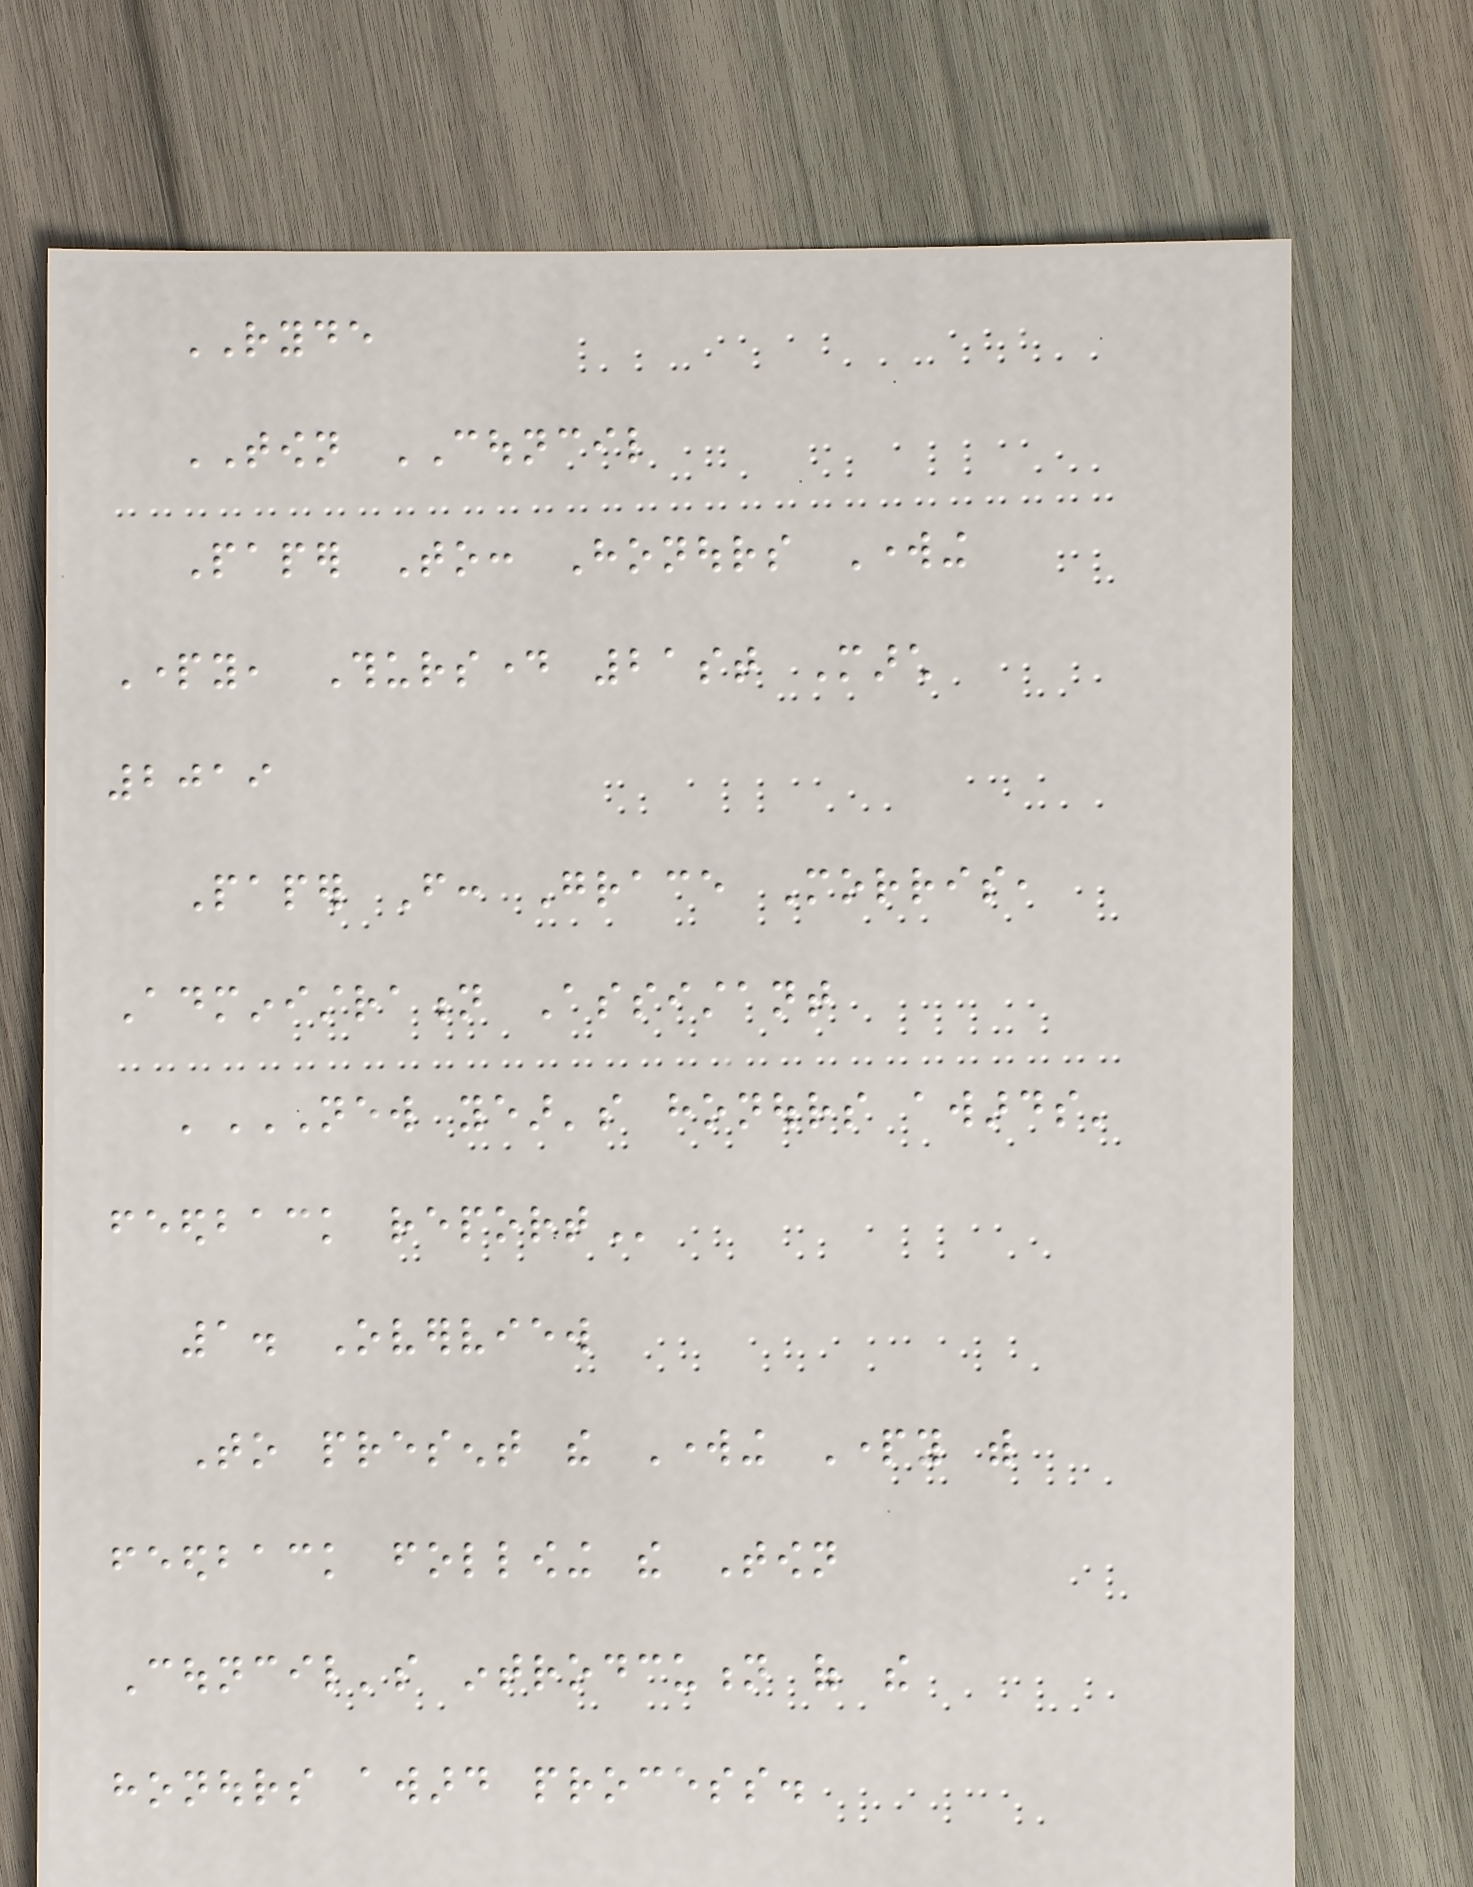RYDE
TOWN COUNCIL
Paper To: Honours Working
Party, Thursday 21st March
2019
Paper From: Grace Morris,
Administration Assistant
'NEW YEAR'S HONOURS AWARDS'
FEEDBACK REPORT
1. Overview
To present the Working Party with
feedback following the Town
Council's introdcution of the
honours award process.
